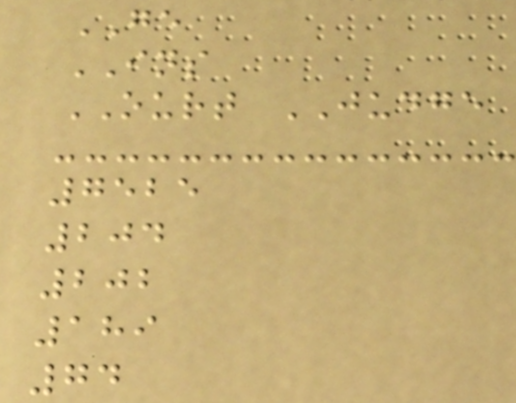GE
INS
OURT JUDGE
7525
204
202
189
74
